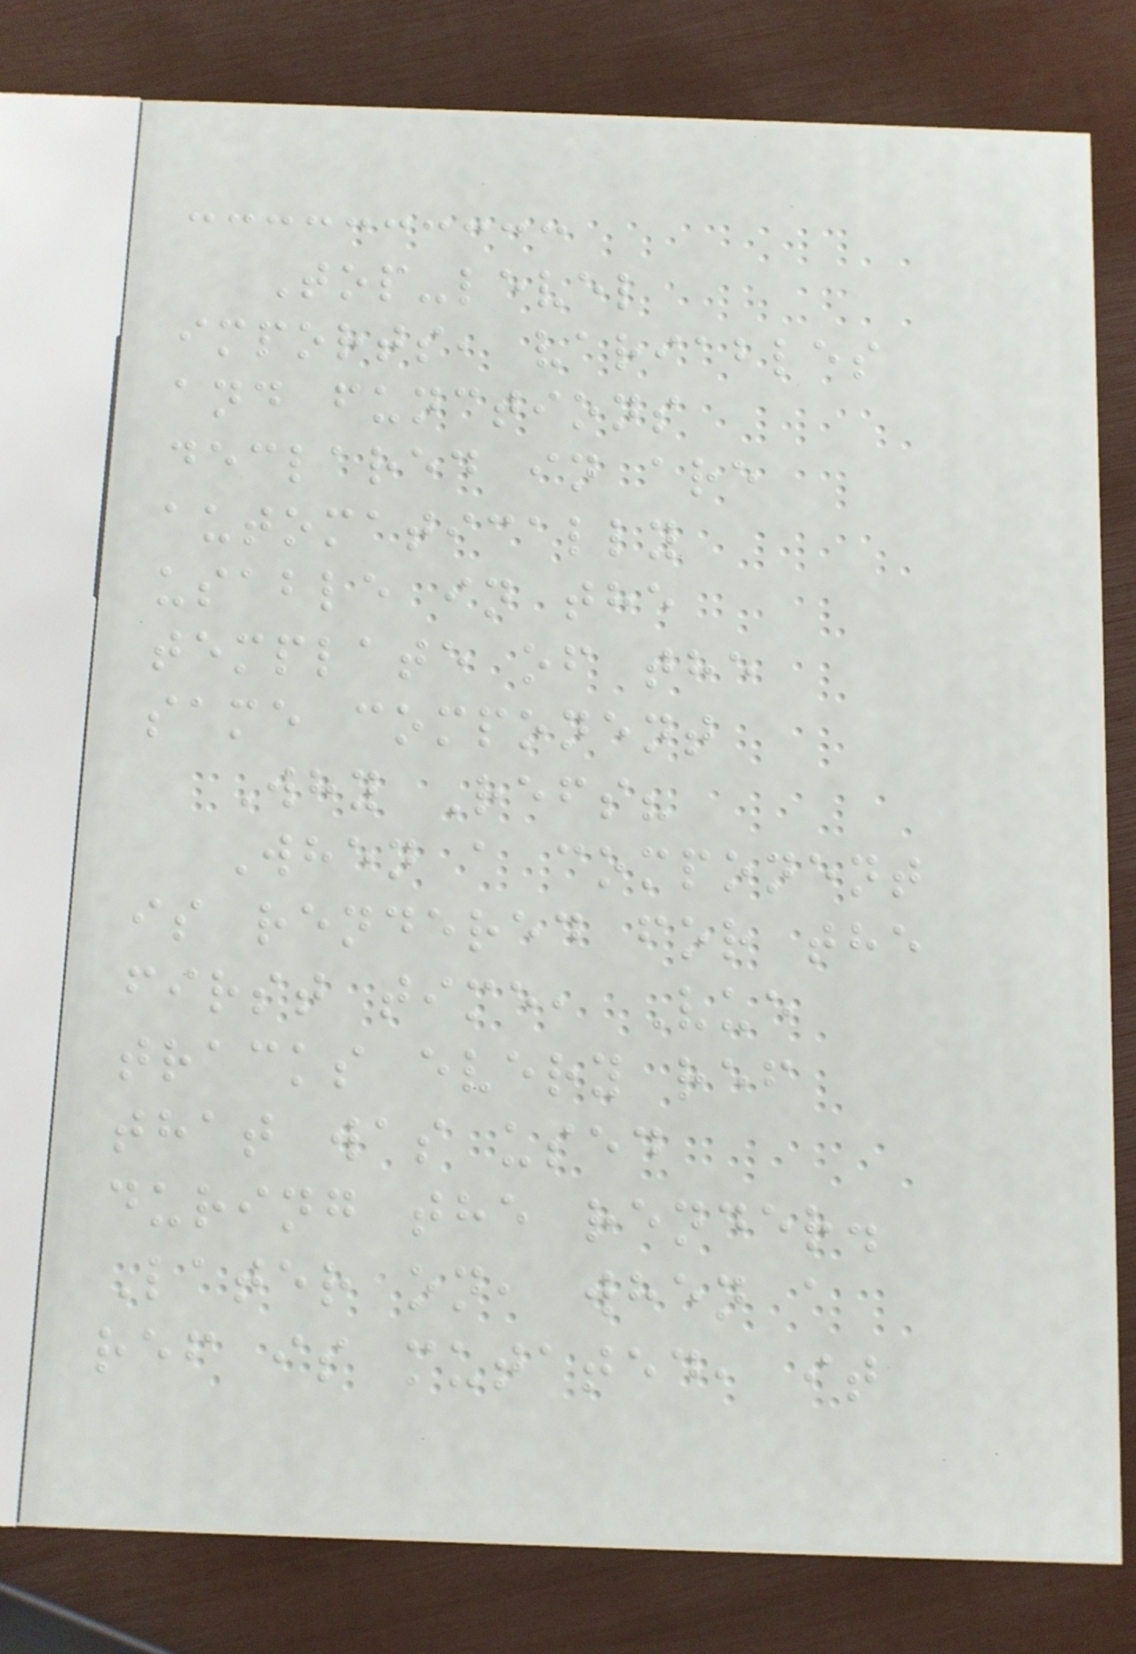Top-level
imports, variables
and functions
declared in are
automatically
usable in the
template of the
same component
Why Refs?
When a component
is rendered for the
first time, Vue
tracks every ref
that was used
during the render.
Later on, when a
ref is mutated, it
